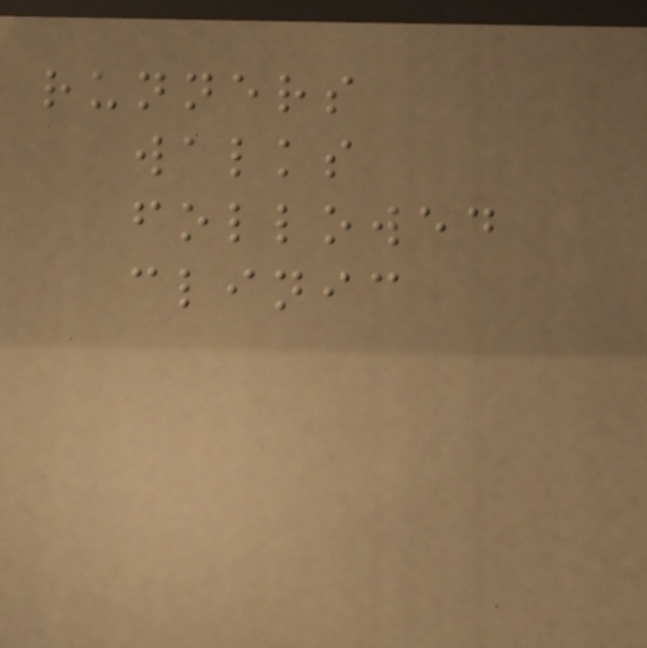runners
walks
followed
clinic
